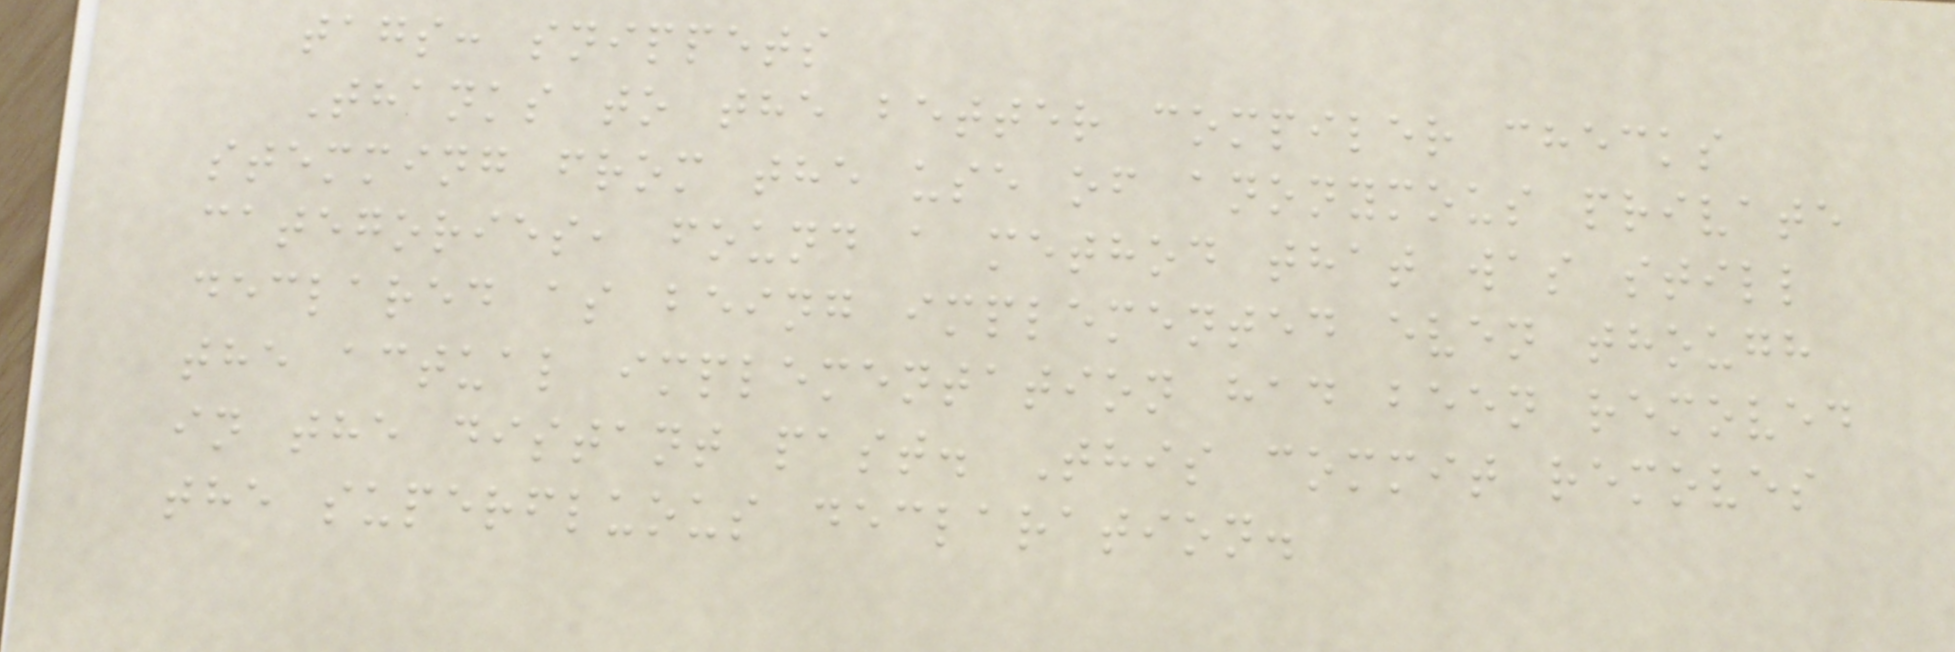tags: snippets
Thanks to the better compiler checks
stemming from the use of anonymous private
categories, found a method that was still
declared as being implemented even though
the actual implementation had been removed
in the distant past. This commit removes
the superfluous declaration.
